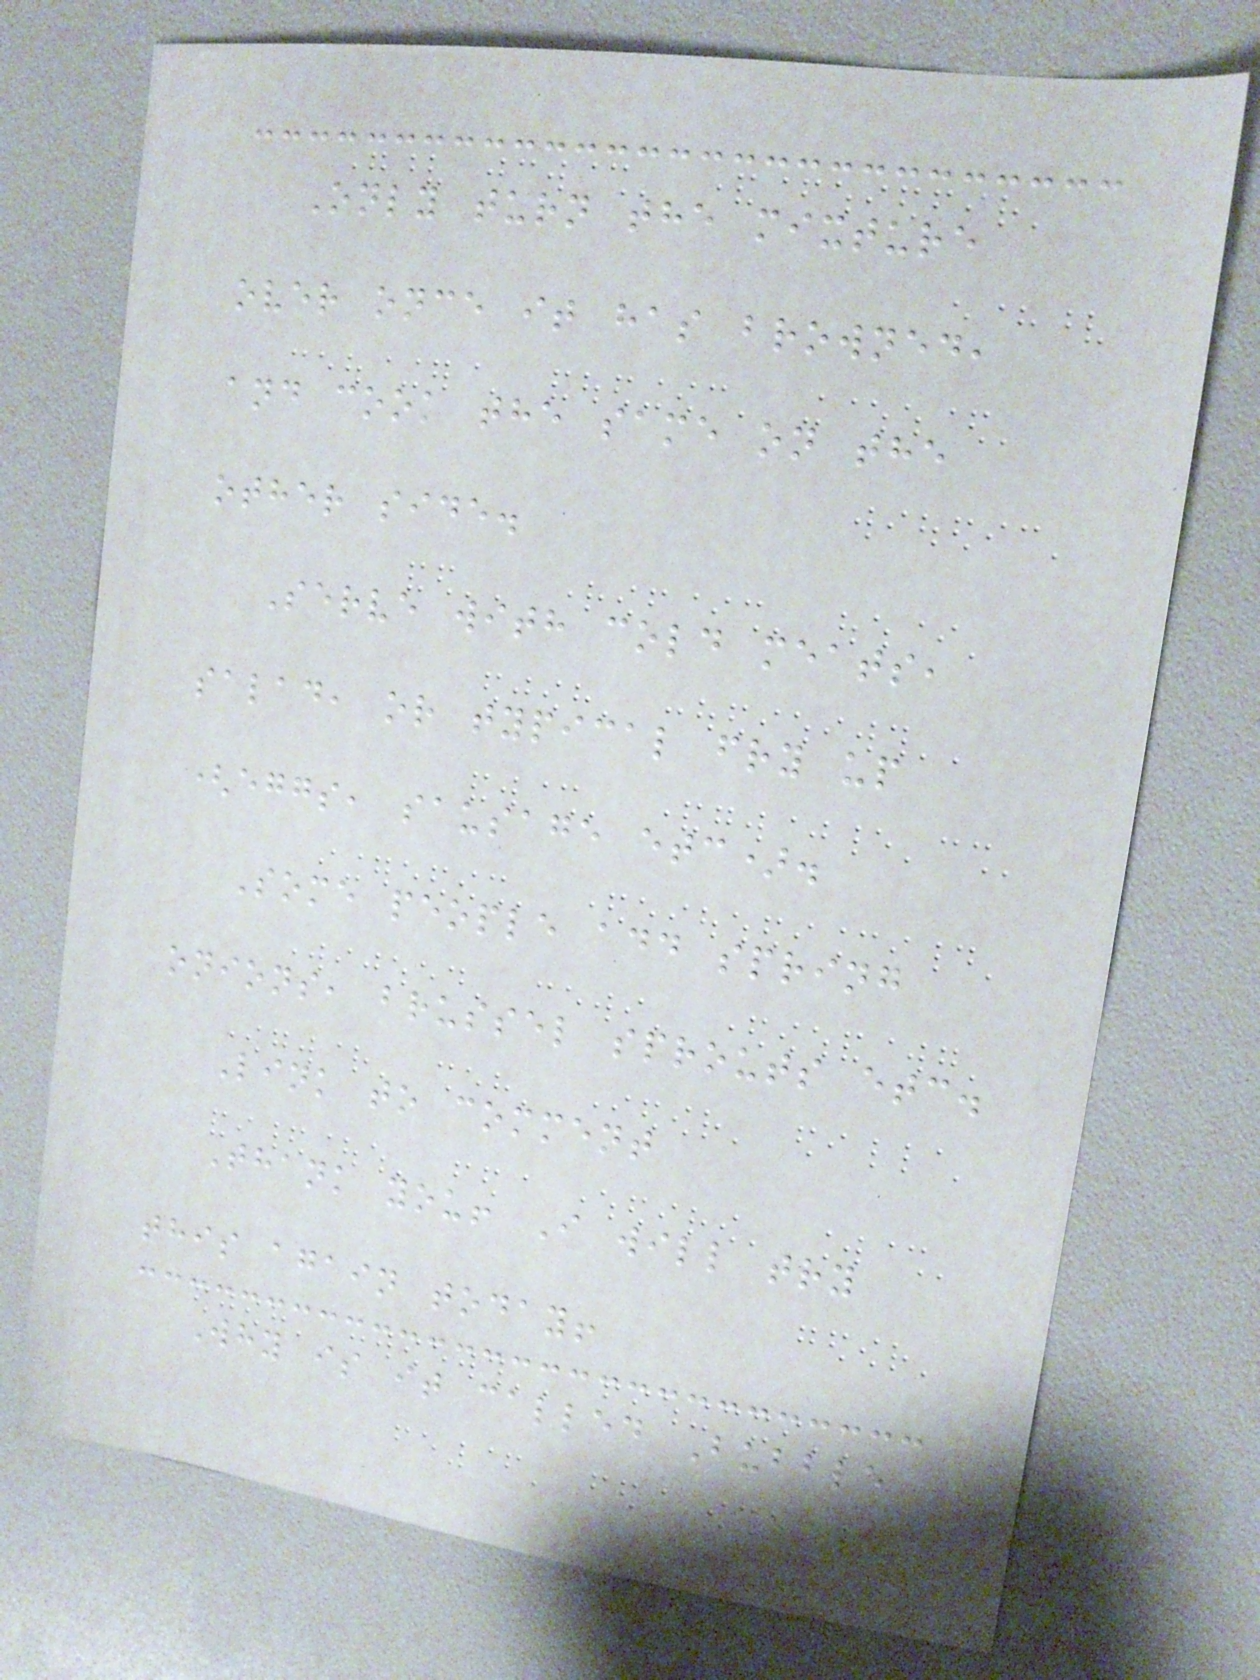Only turn the mixture
over once it has browned,
and cook the same on the
other side.
Serve with cold meats,
salad, or typical fry up
(eggs, sausage etc).
Some people add spring
onions, brussel sprouts etc.
Link to comment
Thank you! I will try
this again today!
Why is it called Bubble
